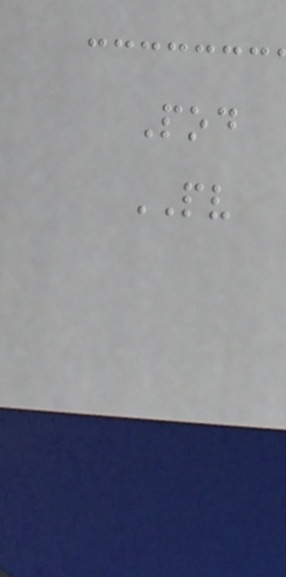Pod
PV
